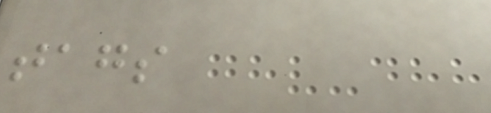tags
